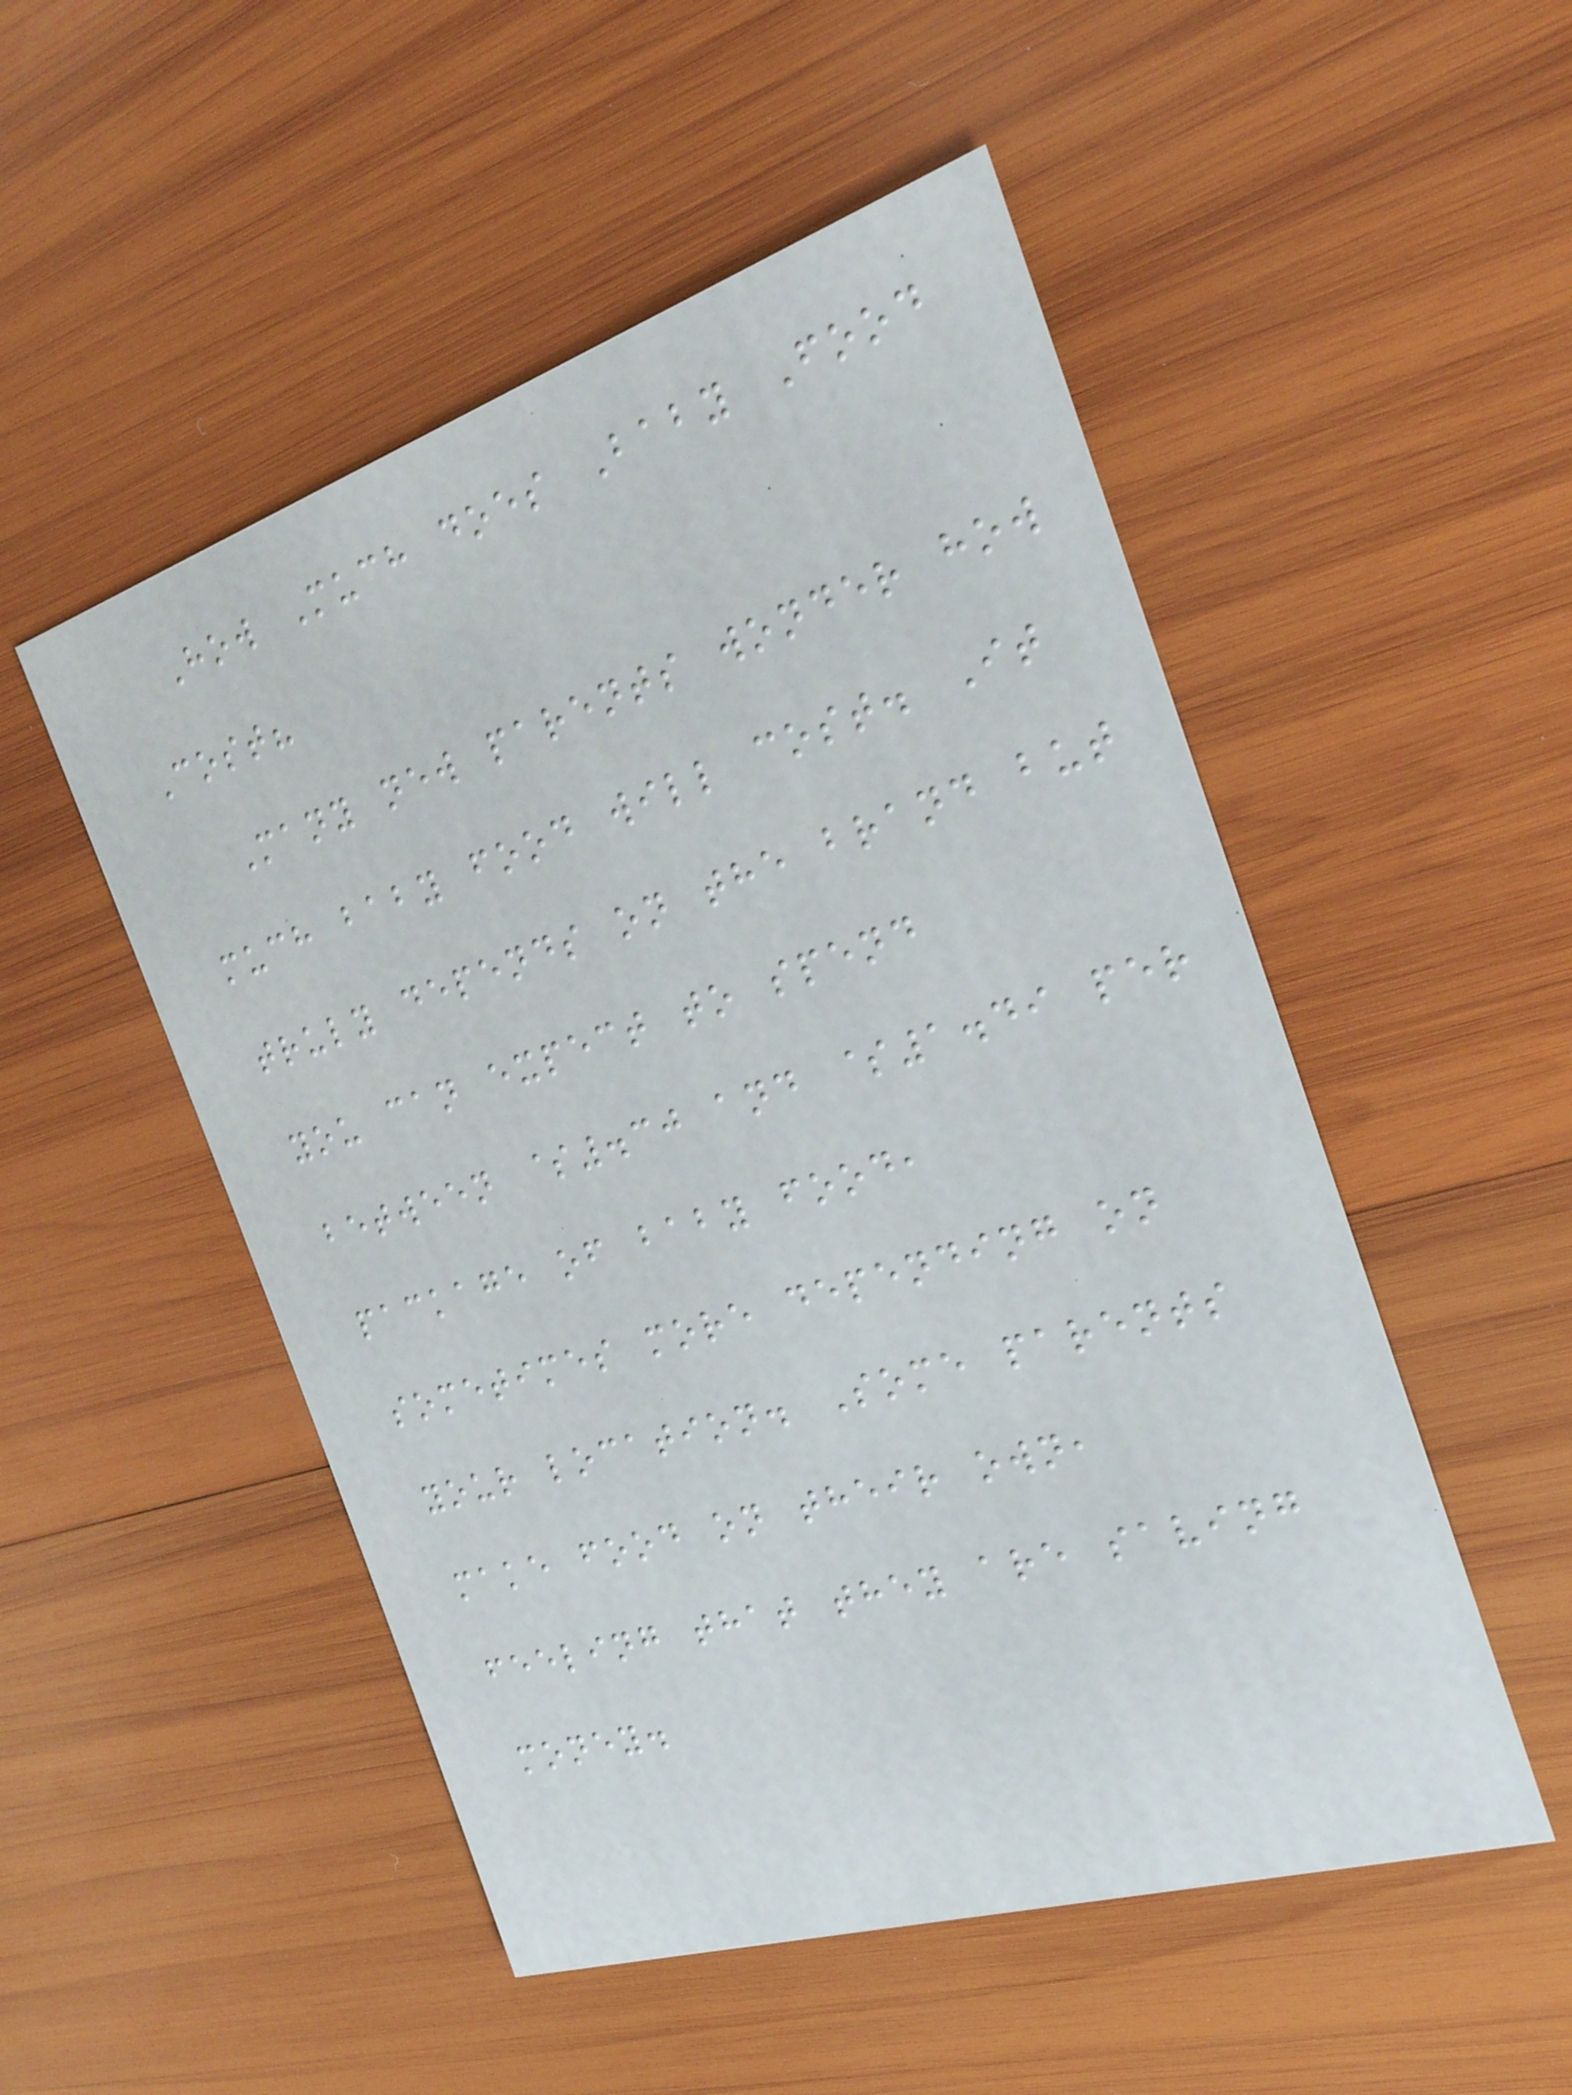How Much does Baby Food
Cost?
Many new parents wonder how
much baby food will cost. It
truly depends on the brand but
you can expect to spend
between $.30 and $1.49 per
package of baby food,
sometimes more depending on
your location. Some parents
make food on their own,
feeling that they are saving
money.
